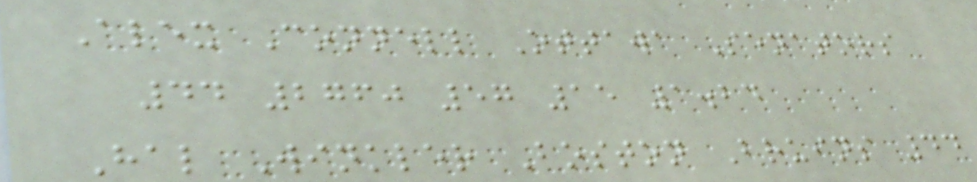Alex Connell Ottawa Senators
44 2760 57 15 1.24
Hal Winkler Boston Bruins 44
